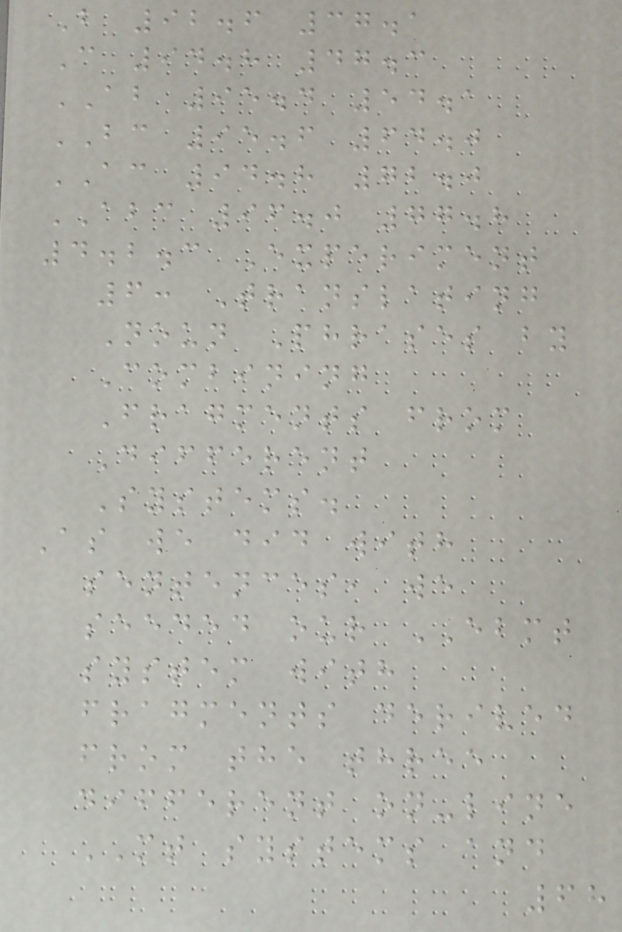B 92.6 37.1
C 94.8 47.3
AB 95.4 54.1
BC 95.6 64.0
AC 94.8 72.0
ABC 96.0 77.8
4.2.3 Experiment
6: Translating
Noun Phrases by
Combining
Fragments from
Different
Systems.
As we did with
sentences, we
seeded our EBMT
system with
fragments derived
from the three
different on-line
MT systems and
68
